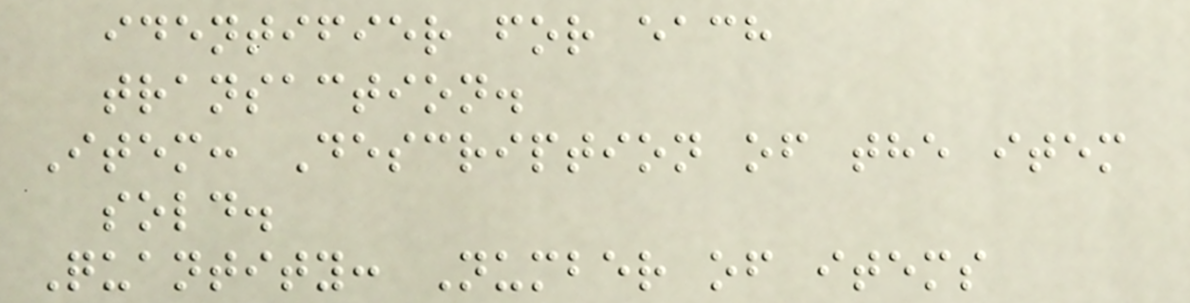identifier for each
transaction.
Item: Description of the item
sold.
Quantity: Number of items
